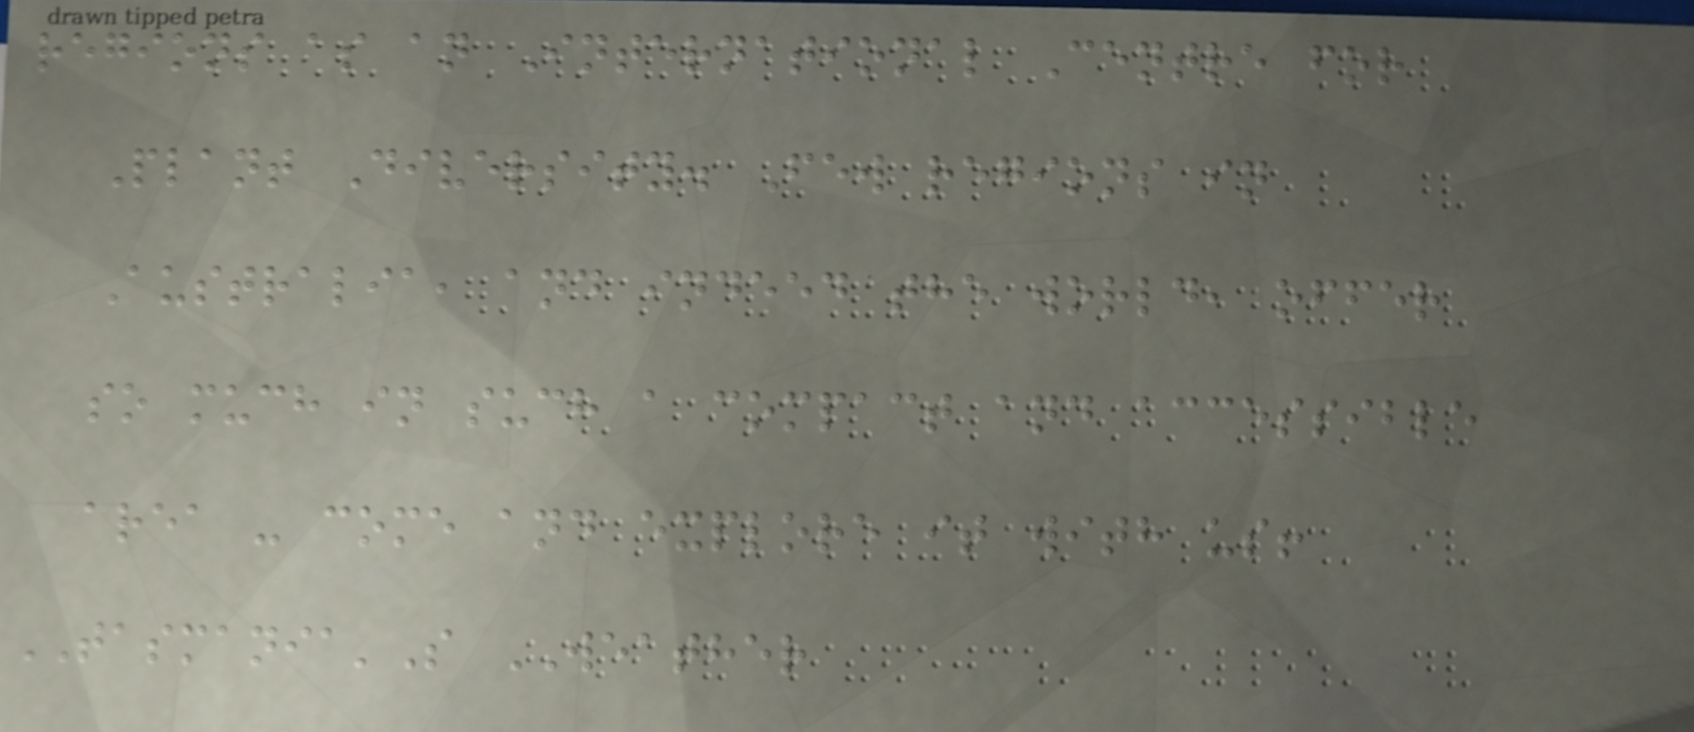regions as an International Centre for
Plant Diversity. Few regions in
Australia, and indeed the world, offer
so much in such a compact and accessible
area - come and explore it with us!
TASMANIA'S WEATHER
